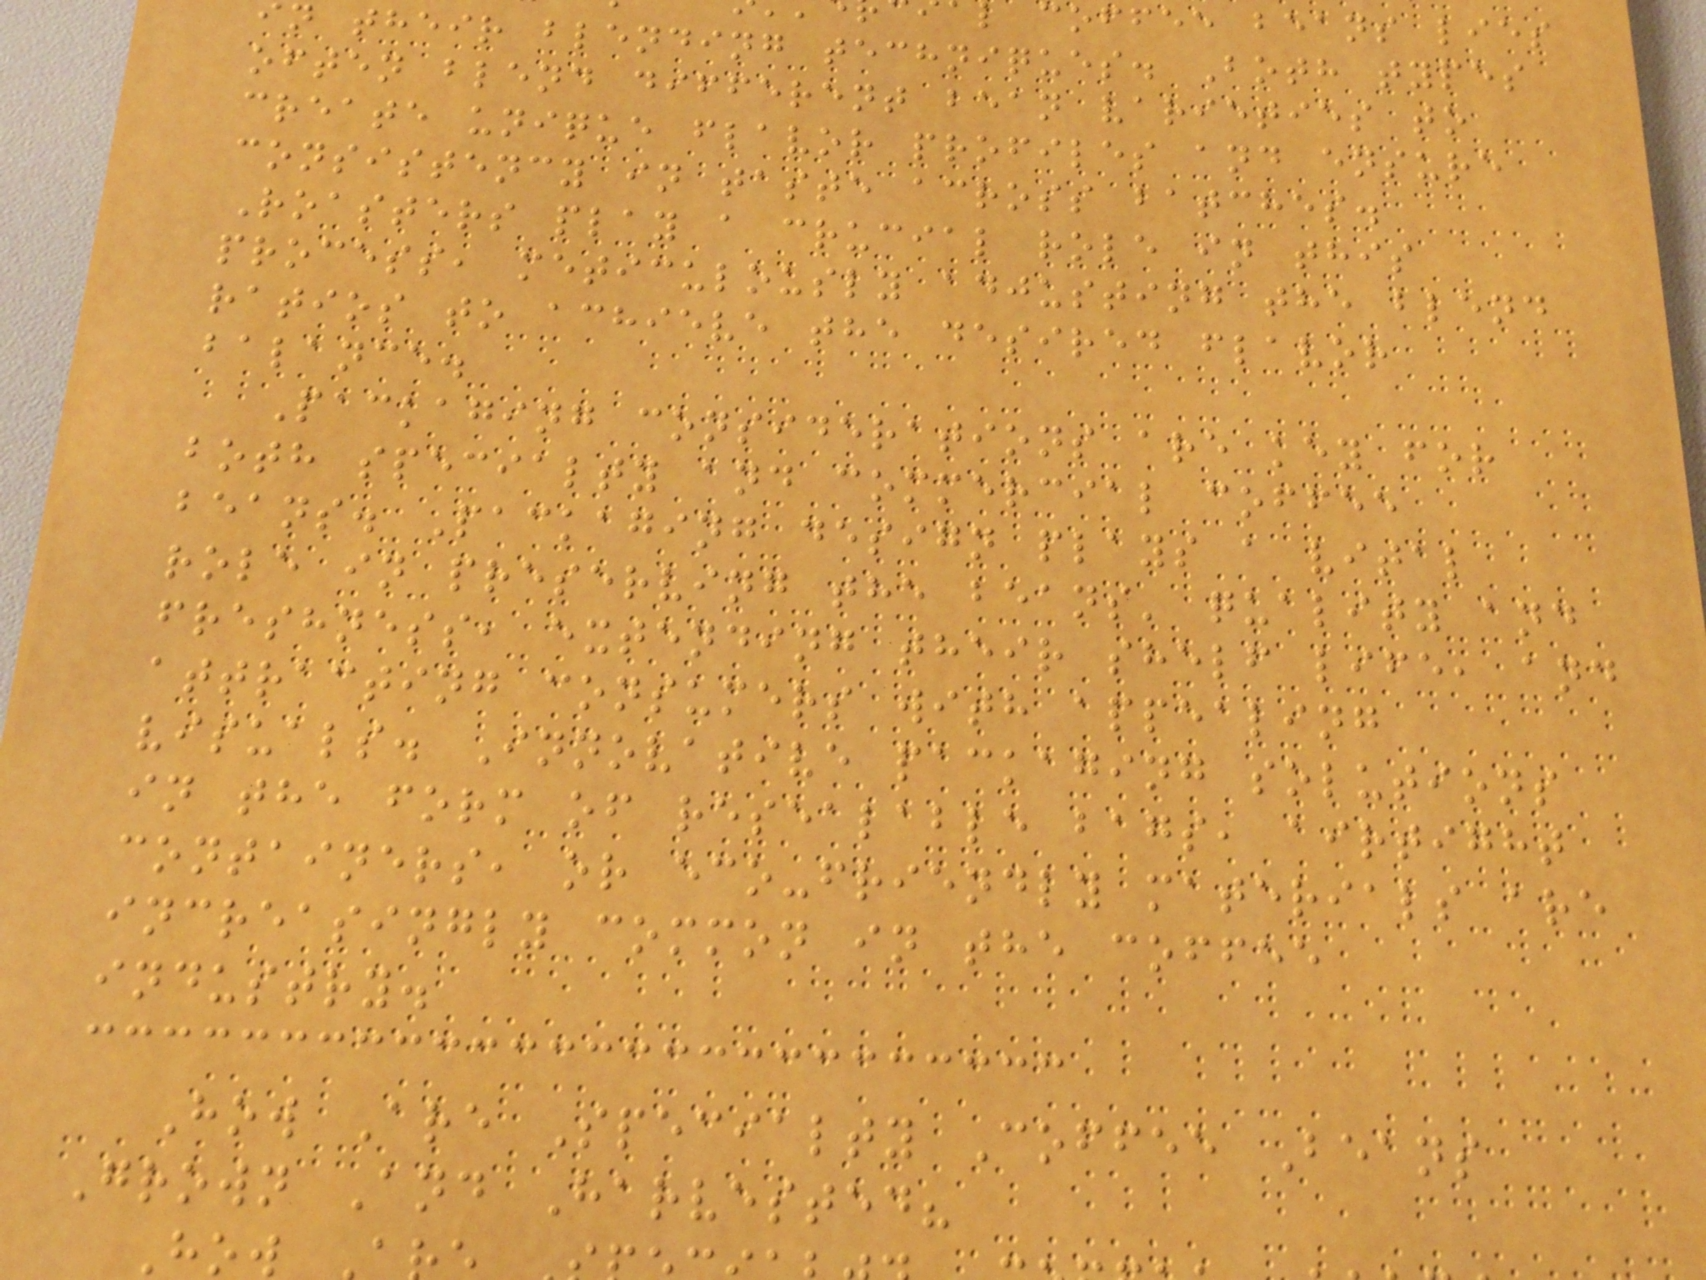coffee beans lies
n their blending techniques. Both types
often blend different bean varieties to
create unique flavor profiles and ensure
consistency in taste across batches.
Roasters play a crucial role in this
process, meticulously adjusting the blend
ratios to achieve the desired flavor
balance.
Packaging considerations are key for
both specialty and commercial coffee
beans. Packaging design plays a vital
role in preserving the beans' quality and
freshness, extending their shelf life, and
attracting consumers with appealing
visuals. Innovative packaging solutions
in the form of resealable bags, airtight
containers, or eco-friendly materials are
increasingly common in the coffee
industry.
How Are Specialty Coffee Beans
Grown And Harvested?
